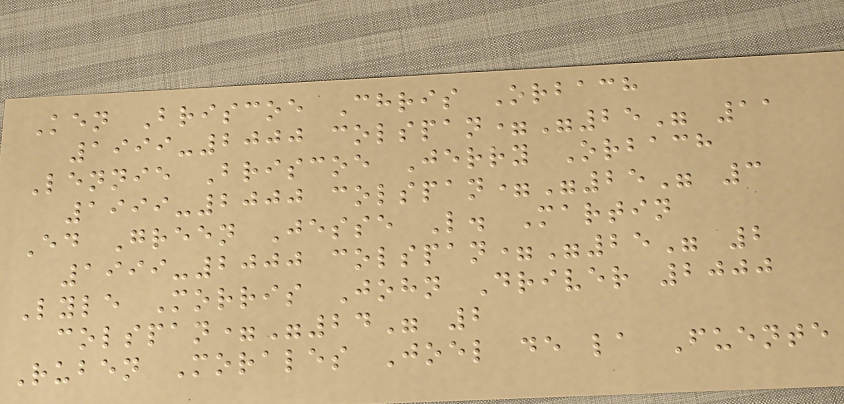Ken Briscoe Chris Orbach
1999-2000 colspan="25" 11
Lennie Briscoe Jerry Orbach
1999-2000 colspan="25" 3
Ed Green Jesse L. Martin
1999-2000 colspan="25" 2
Lyle Morris John Driver 2000
colspan="24" 2
Ruben Morales Joel de la Fuente
